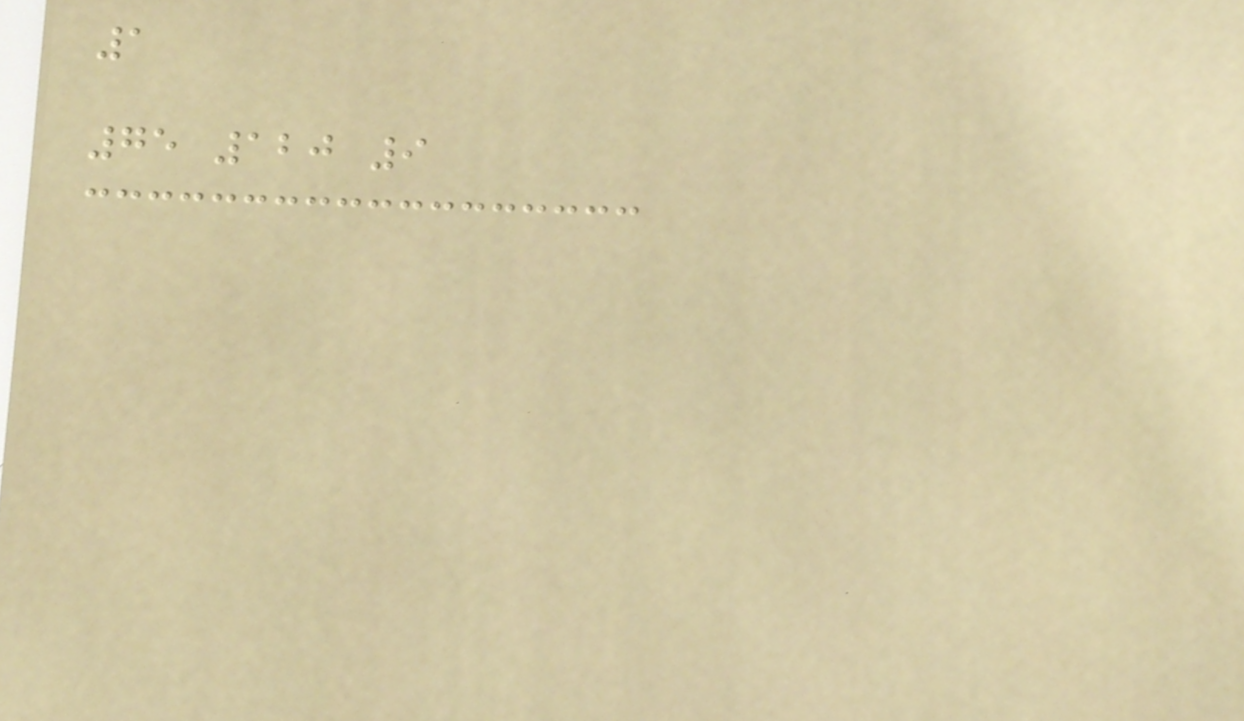1
75 120 9
